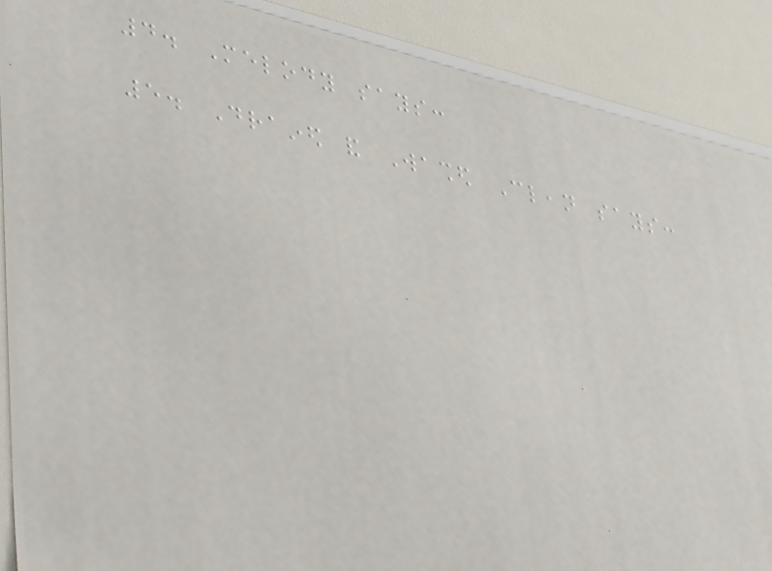4. Melody says:
5. Drained and Washed Clean says:
